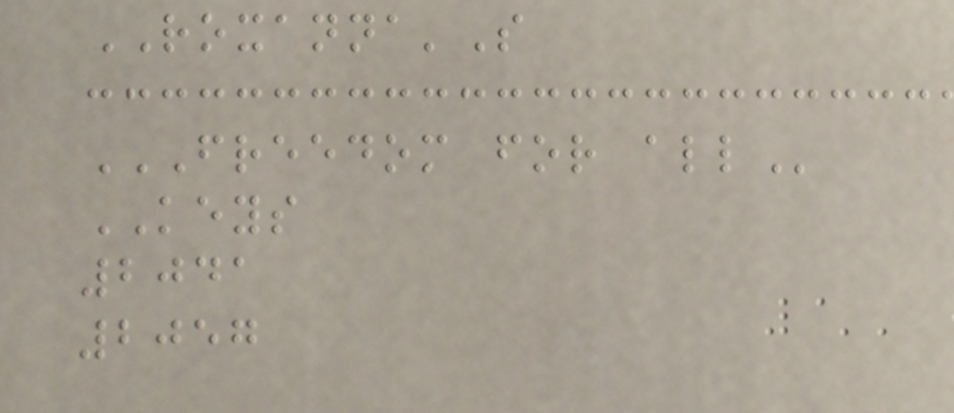ROXANNA'S
FREEDOM FOR ALL
KEYS
2041
2057
